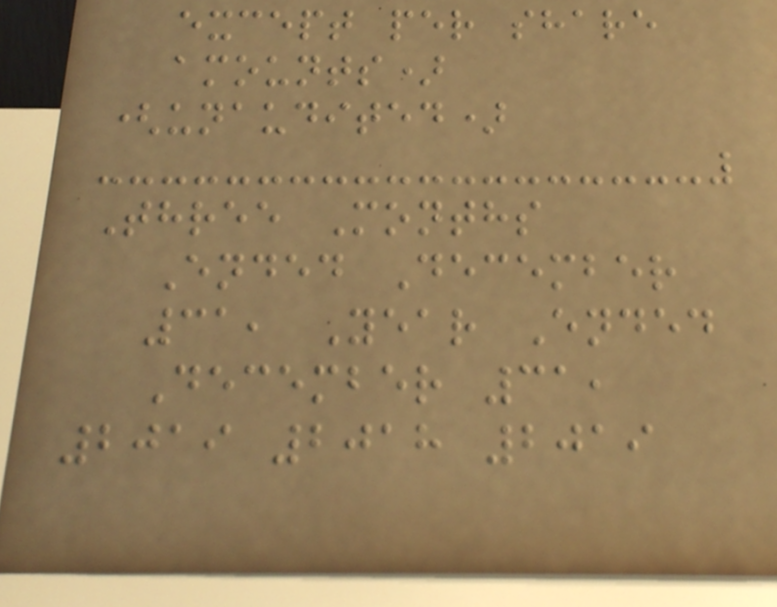except per share
amounts)
(unaudited)
Three Months
Ended December
31, Year Ended
December 31,
2019 2018 2019
